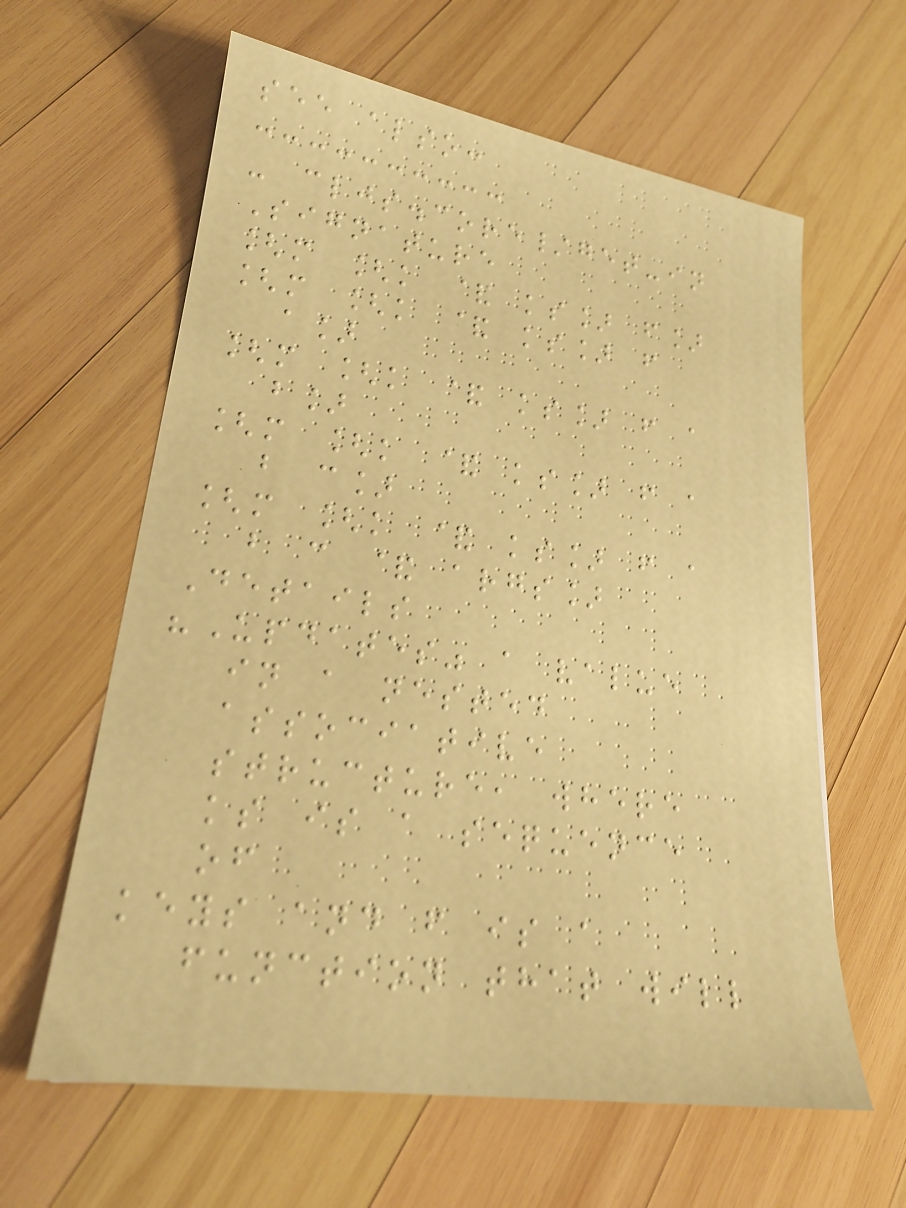see also:
- cljs.core/get-in
Signature
[m [k & ks] f]
[m [k & ks] f
a]
[m [k & ks] f a
b]
[m [k & ks] f a
b c]
[m [k & ks] f a
b c & args]
Details
"Updates" a value
in a nested
associative
structure, where
ks is a sequence
of
keys and f is a
function that will
